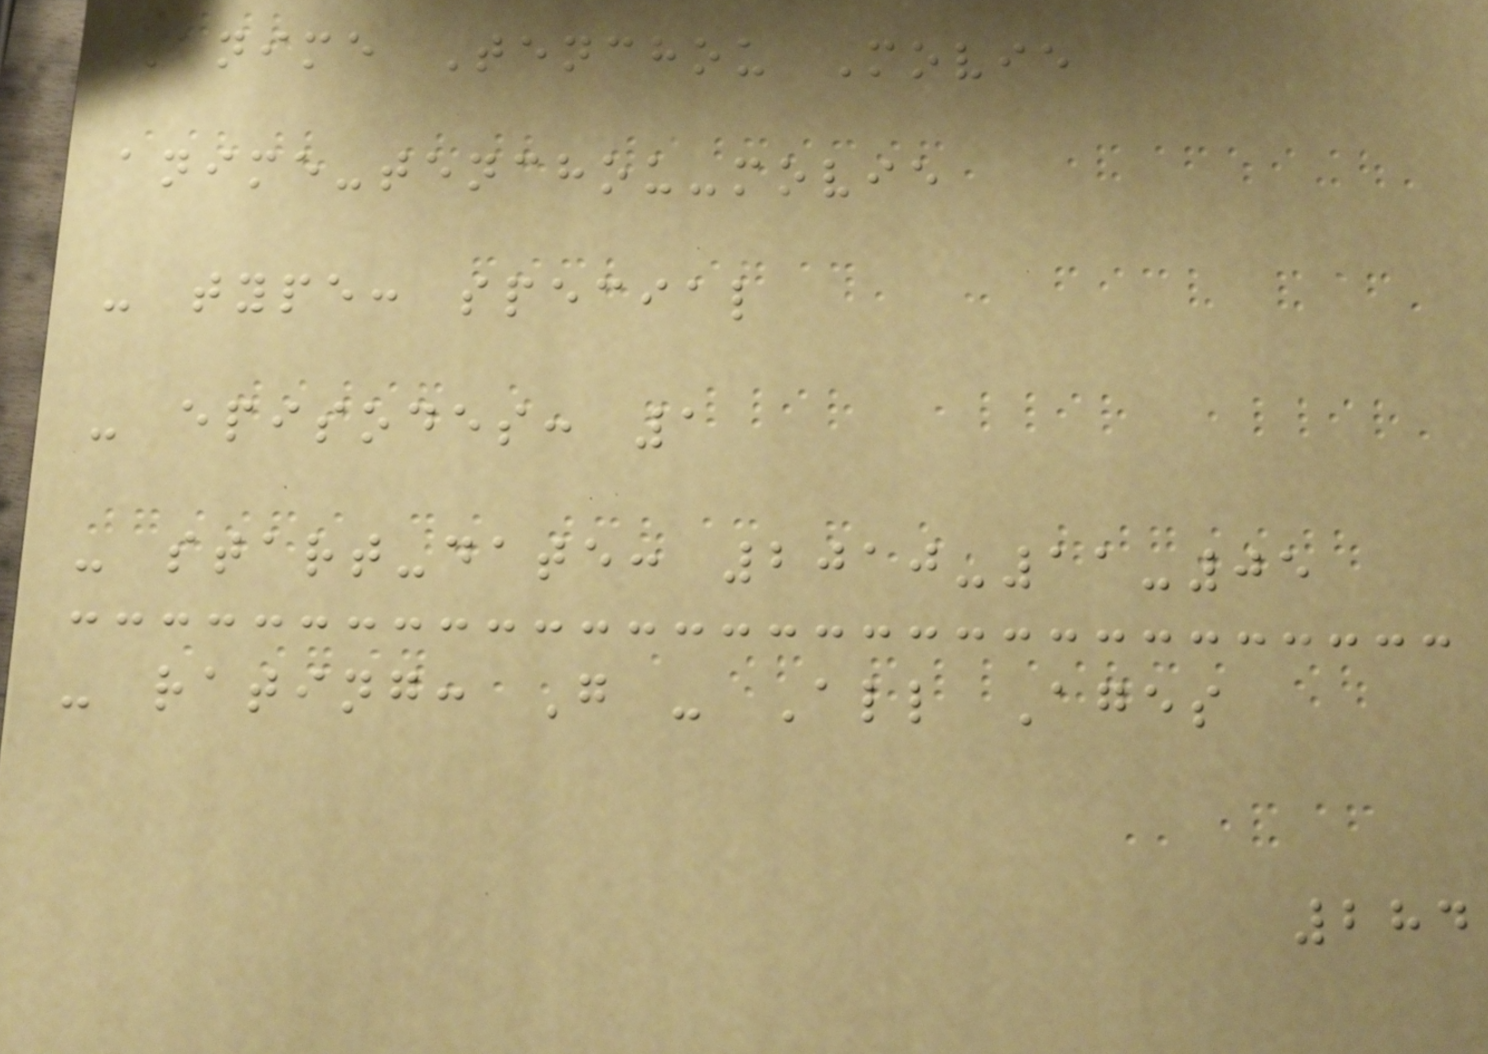Anime Tenchou Movie
anime-tenchou-movie
- type: special
- episodes: 1
- start-date: 2010-11-05
- rating: G - All Ages
284
